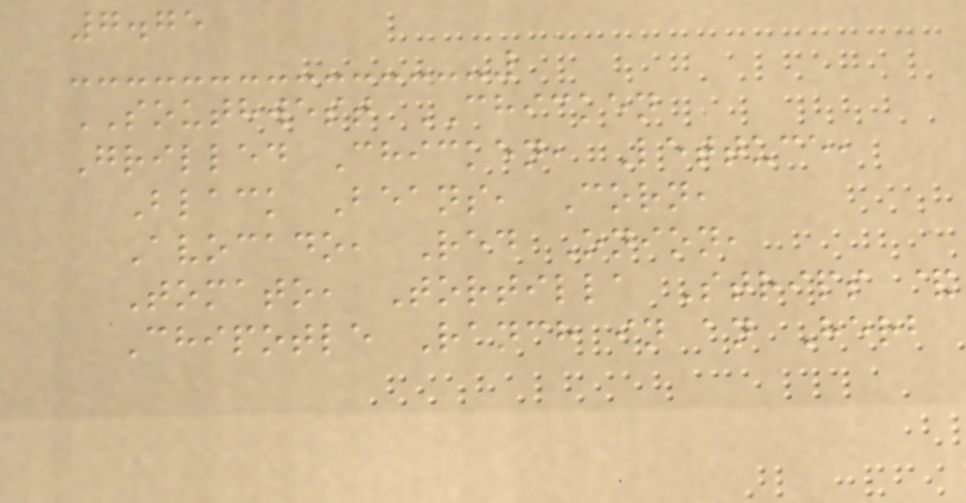7.75
SOUTHWEST CHICKEN
Grilled Chicken, Lettuce,
Black Beans, Corn,
Avocado, Red Onion,
Tomato, Tortilla Strips &
Chipotle Ranch in an Herb
